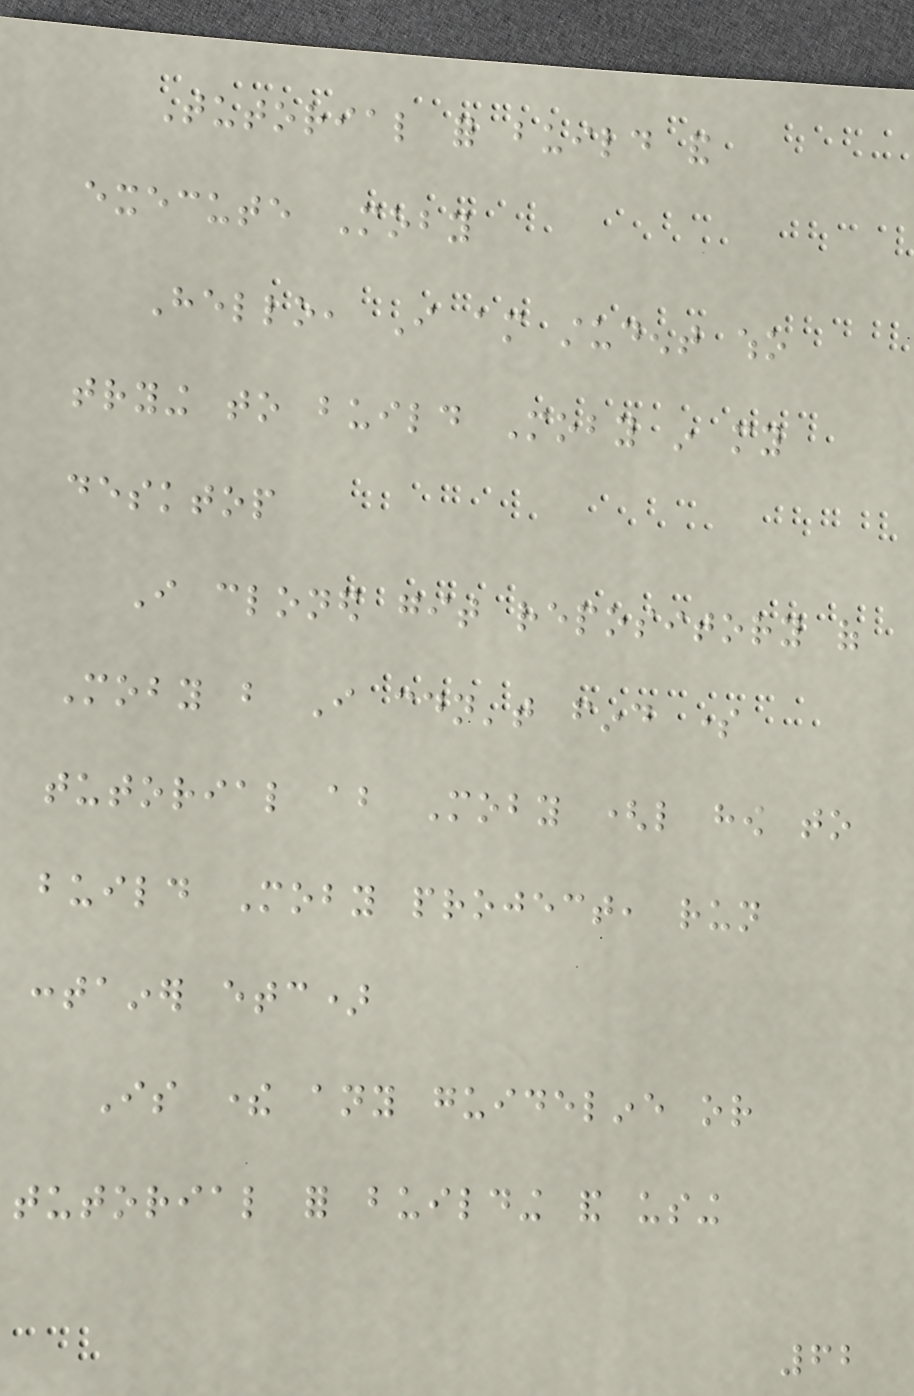Tutorial for build and
execute Moby
Hello, I am student who
trying to build Moby in my
desktop
I cloned git repository of
Moby but I couldn't find some
tutorial about Moby (like how to
build Moby project, run
container etc)
Is there any guideline or
tutorial for building and using
62
